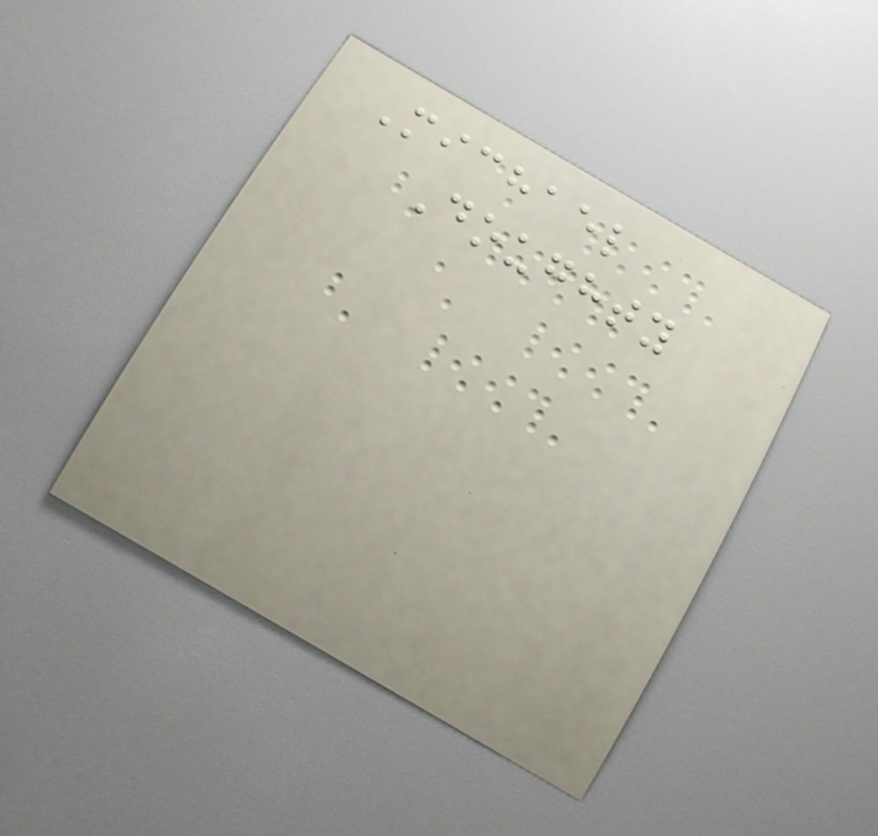Michael
Doughty
